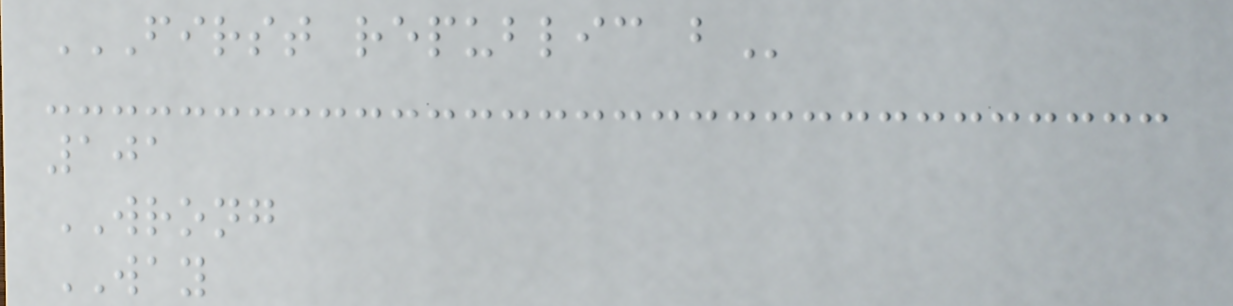FIRST REPUBLIC B
101
WRONG
WAY
